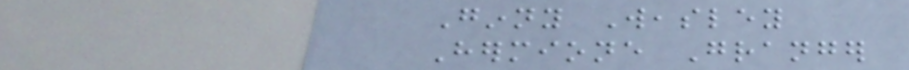Ginny Weasley
Hermione Granger
